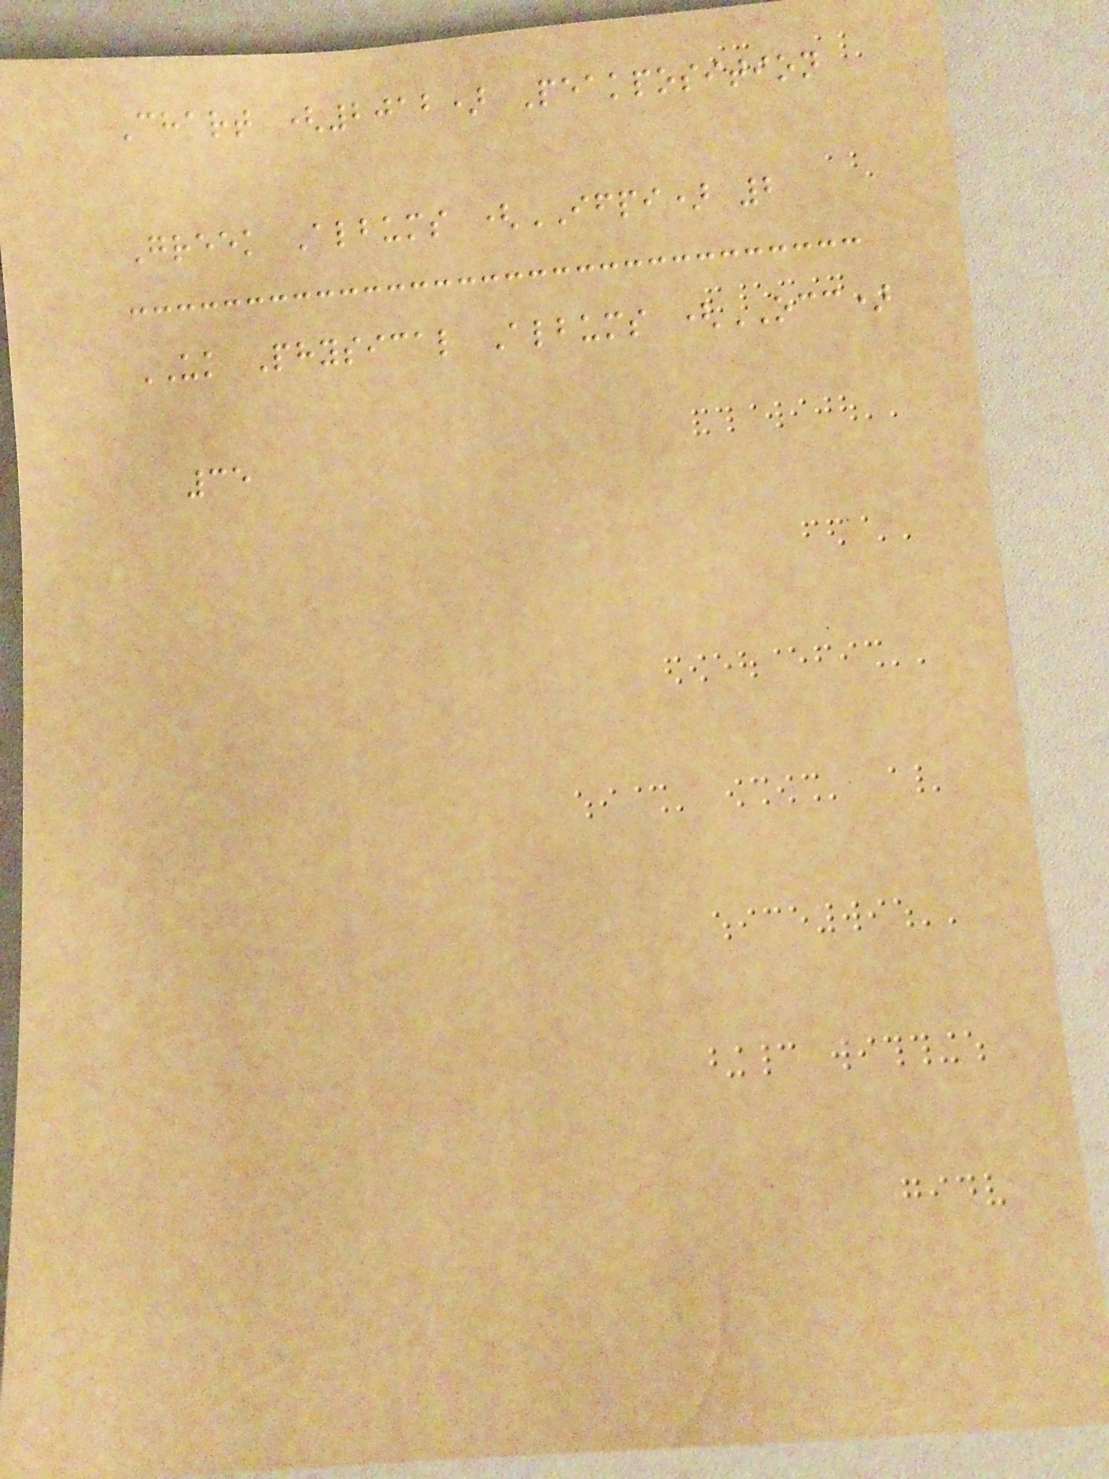Chart (2012) Peakposition
Greek Albums (IFPI) 2
UK Physical Albums (OCC)
35
